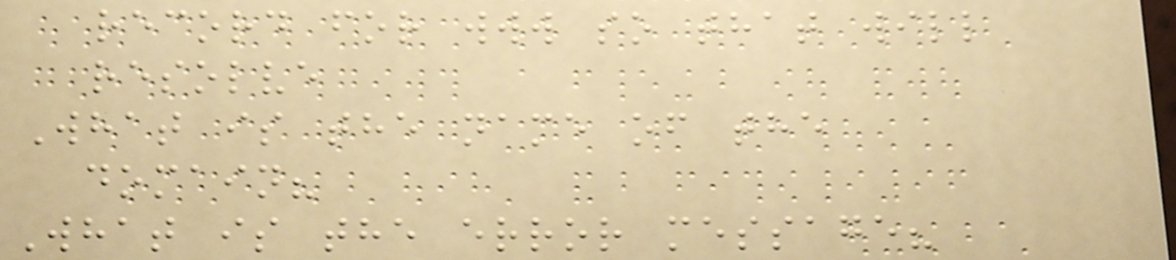record for www so that will
resolve
What is the name of the
domain?
What is the error message?
